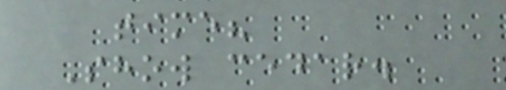time?
Show cedar.
